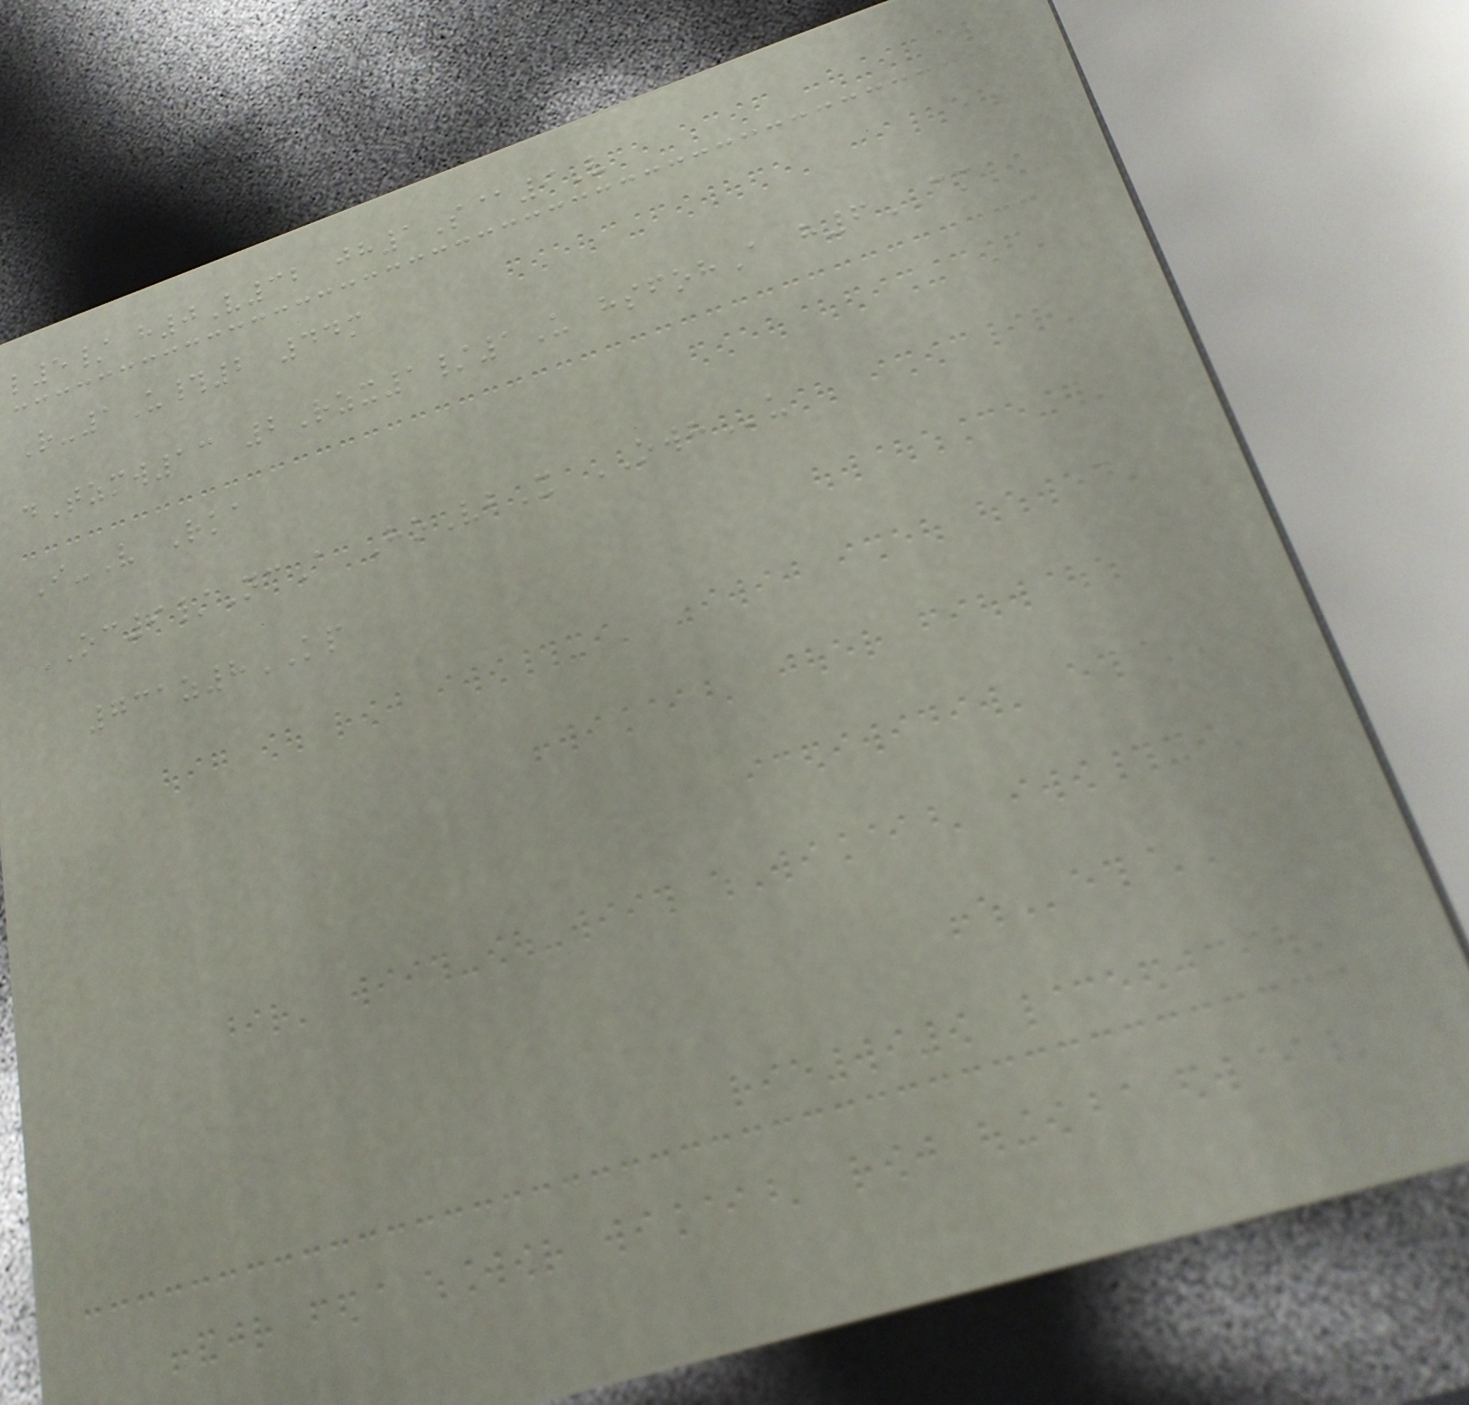l5/ h0V32 jh1S@9V
R-1U#2 44m
dTzmw13 2Rzx1/1U hsfohA h6CM
I-V Rka
OC9/NcA HoVbX OWHu
731z8KP
